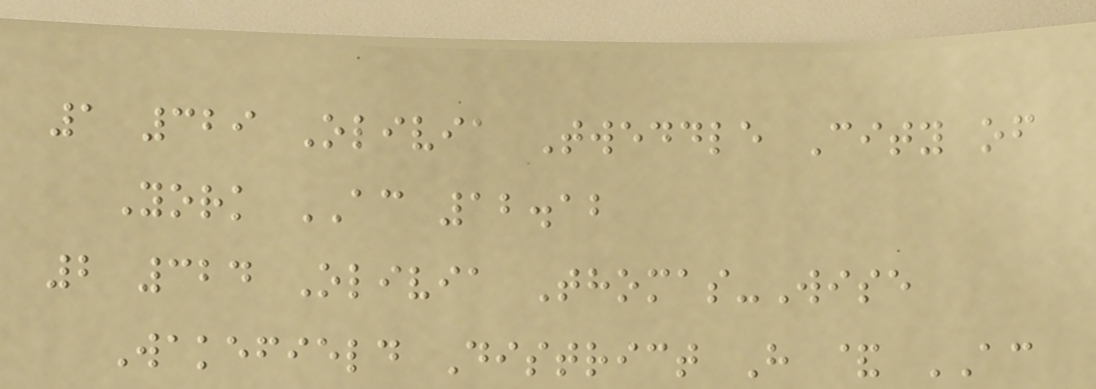1 329 Olivia Tweddle City of
York AC 12.12
2 324 Olivia Thomas-Wise
Wakefield District H & AC
